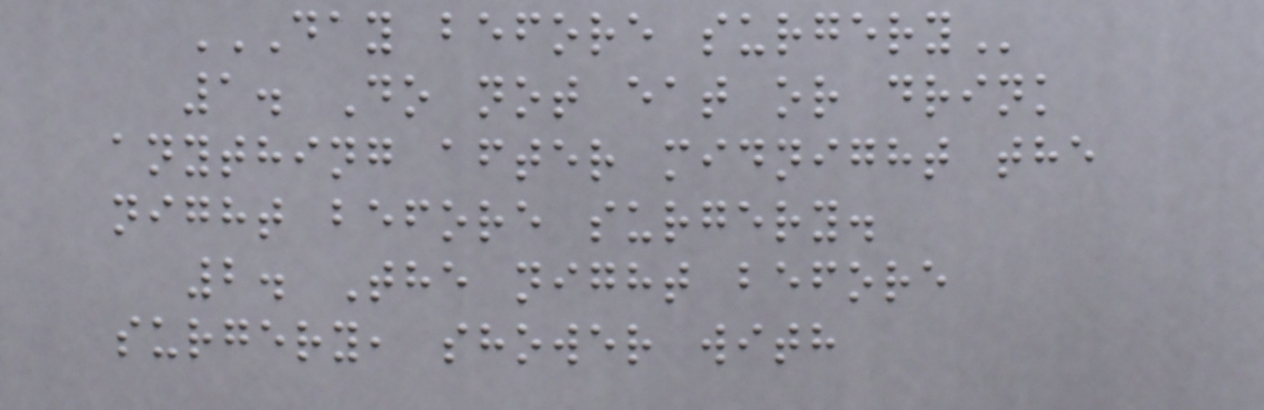DAY BEFORE SURGERY
1. Do not eat or drink
anything after midnight the
night before surgery.
2. The night before
surgery, shower with
